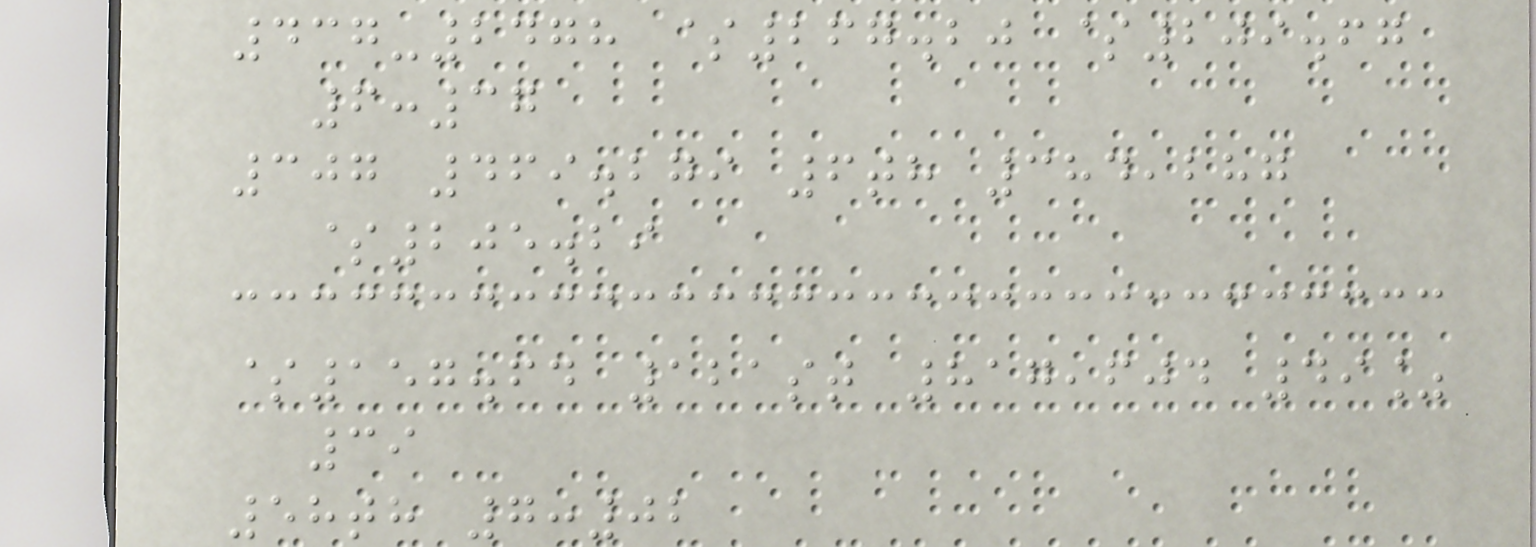437-2478 $267.20 $209.67
6:37
307 469.279 6th 384,287
$205.29
$157.64 121st 817,604 49%
39
58th 7:02
